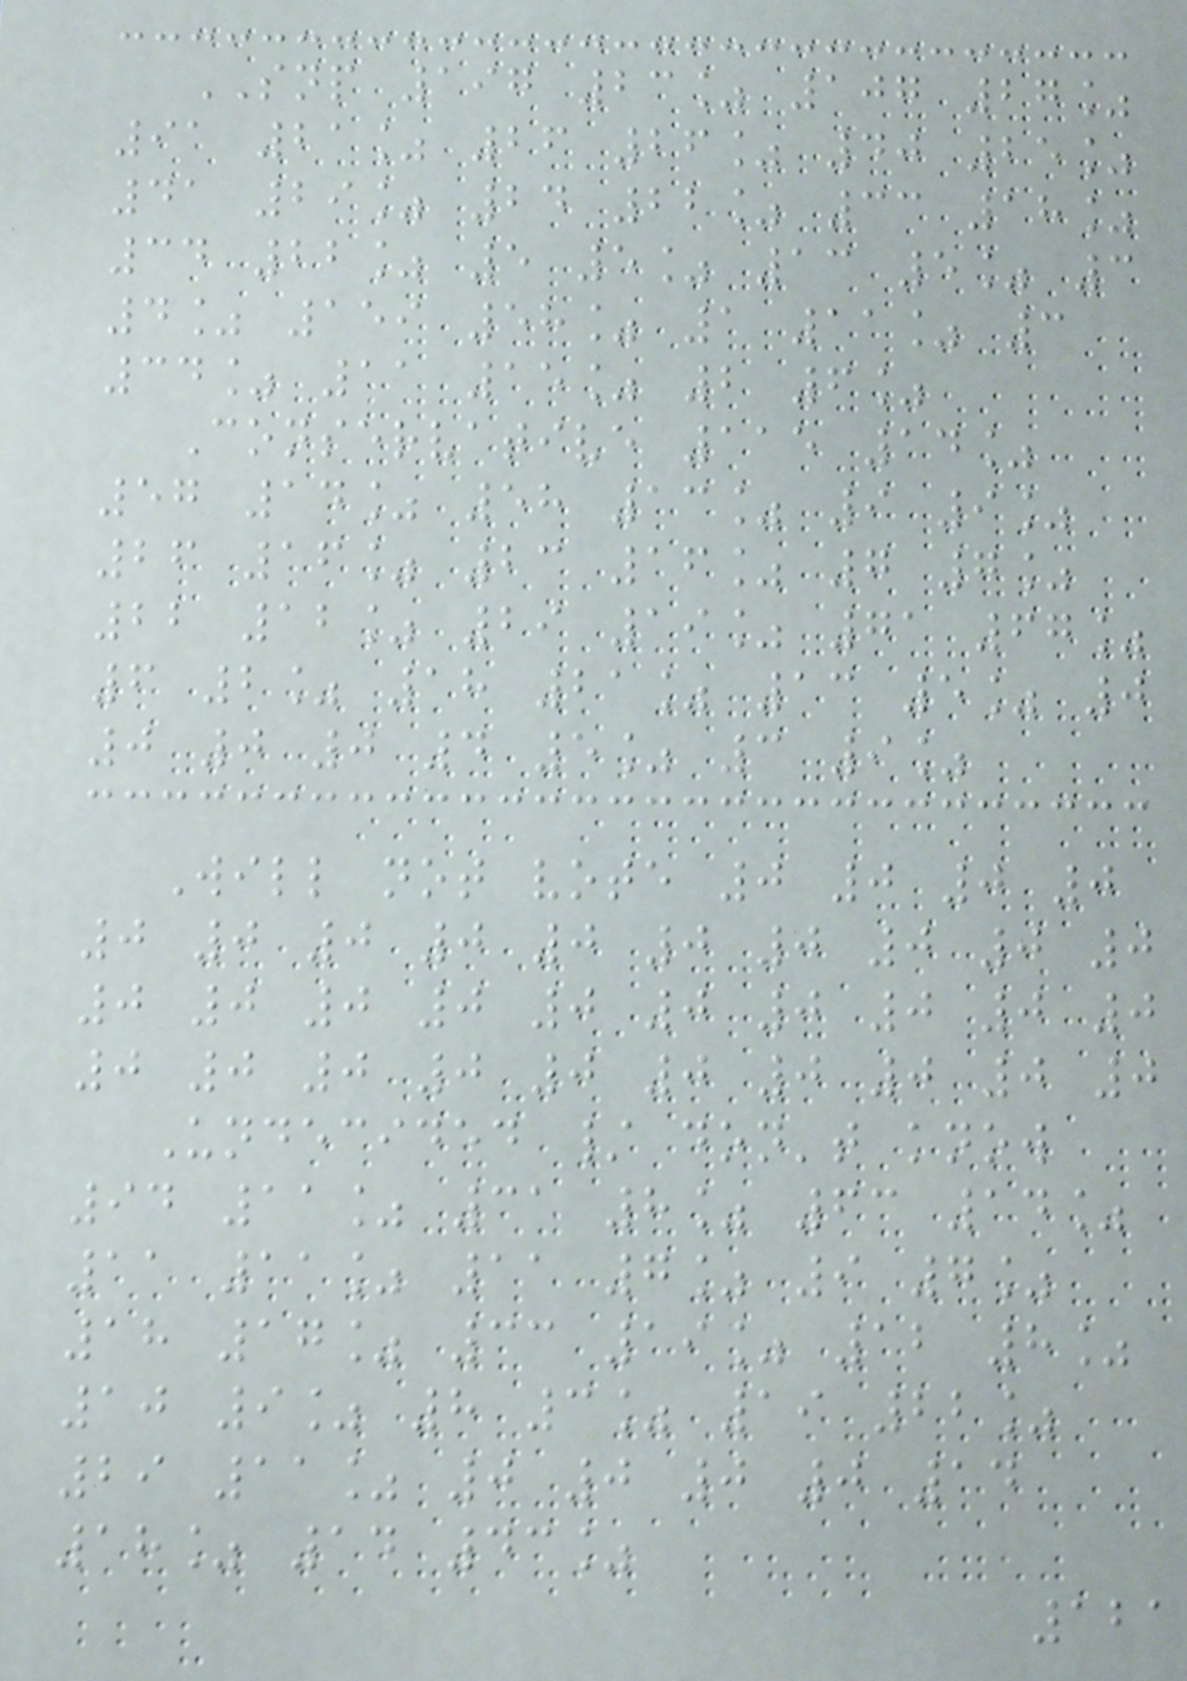SNP 197 23% 107 27%
91 21% 26 26% 40 25%
41 29% 24 22% 33 18%
34 22% 5 5% 13 5% 3
4% 159 58% 1 11% 3
34% 11 15% 2 6%
Conservative 115 14%
57 14% 58 13% 9 9%
26 16% 23 16% 7 7%
22 12% 29 19% 71 67%
6 2% 18 21% 13 5% 0
0 0 0 4 5% 3 9%
Will not vote 0 0 0 0
0 0 0 0 0 0 0 0 0 0
0 0 0 0 0 0 0 0 0 0
0 0 0 0 0 0 0 0 0 0
Undecided / don't know
94 11% 31 8% 63 14%
11 11% 11 7% 9 7%
18 17% 33 19% 12 8%
10 9% 8 3% 19 22%
29 11% 0 0 0 0 14
18% 14 43%
121
